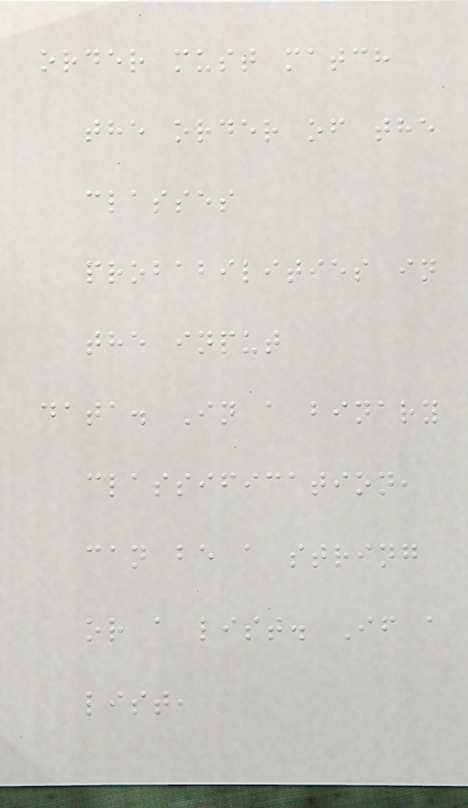order must match
the order of the
classes
probabilities in
the input
data. In a binary
classification,
can be a string
or a list. If a
list,
